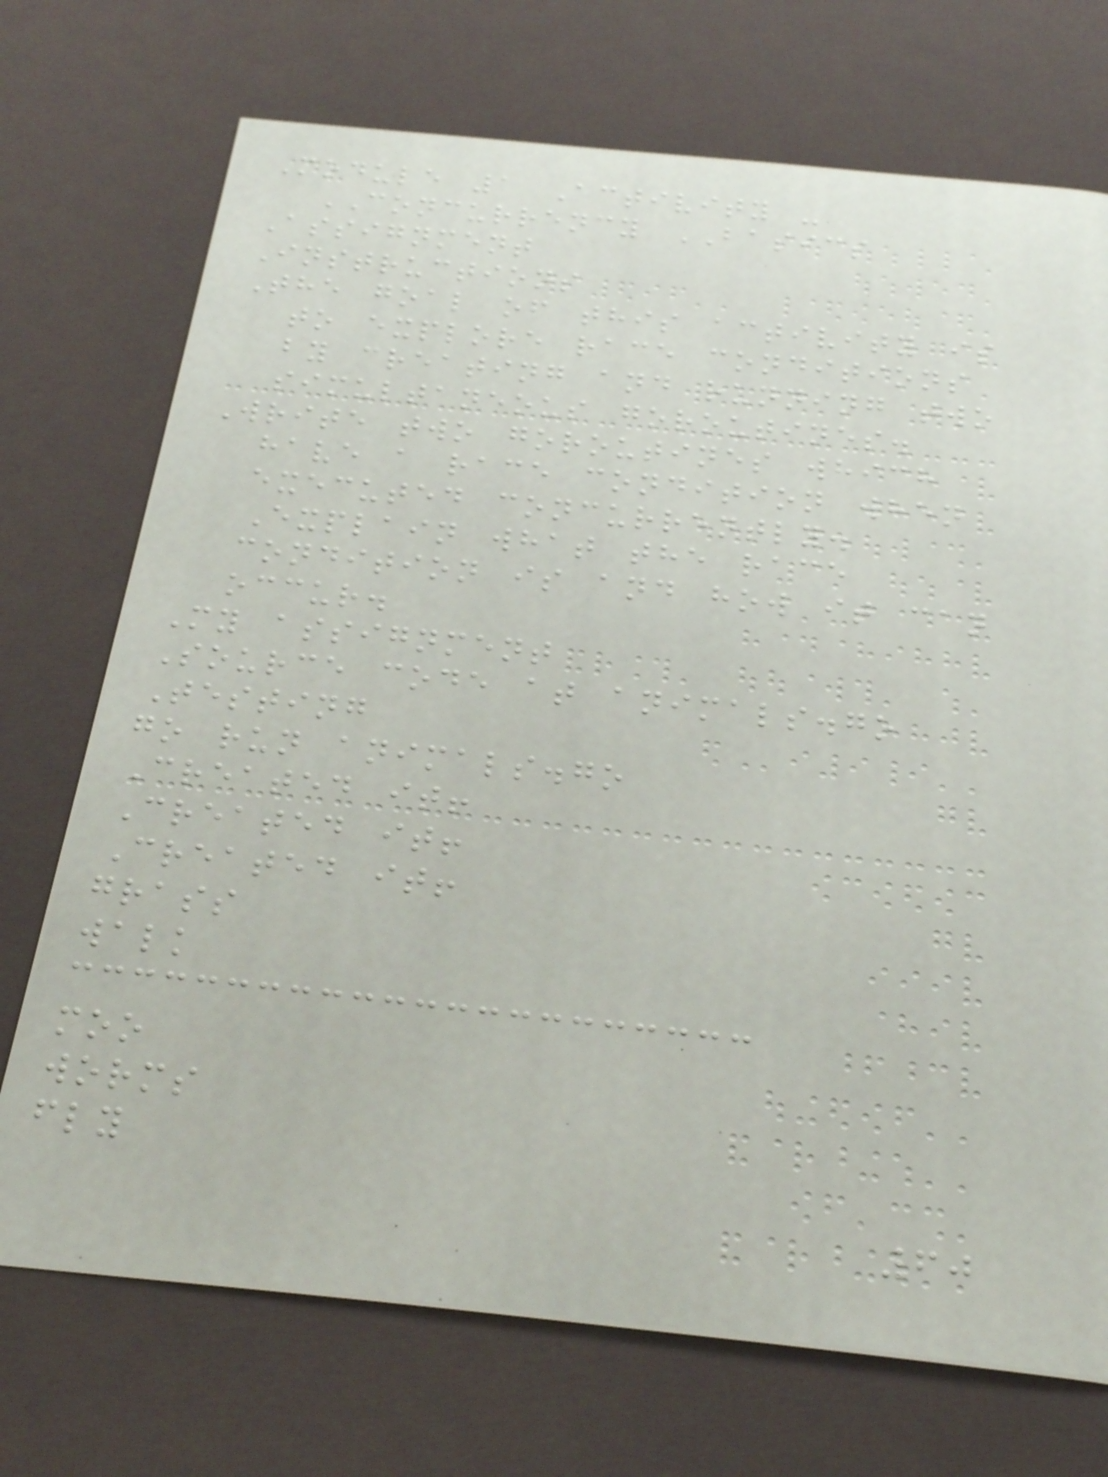Module 1 Activity -
CONCURRENCY BASICS
Assignment
Instructions
The goal of this activity is
to explore race conditions
by creating and running two
simultaneous goroutines.
Write two goroutines which
have a race condition when
executed concurrently.
Explain what the race
condition is and how it can
occur.
My assignment
Source code at animals.go
Testing
go run animals.go
Created it!
Created it!
Created it!
grass
walk
moo
worms
fly
60
